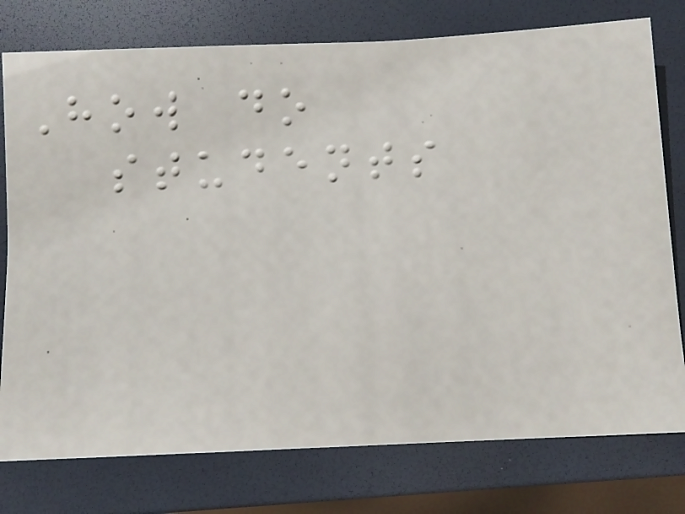How do
students
